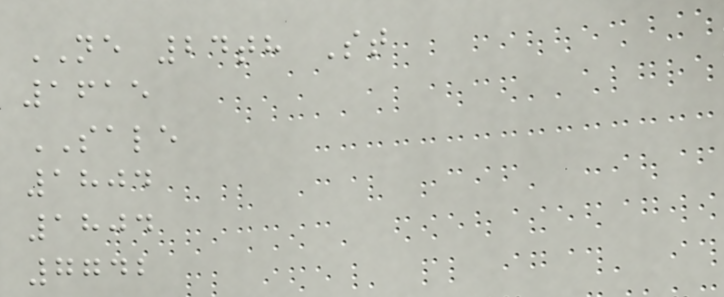NE 24th St
1615
SALE
1804
1804
7742
